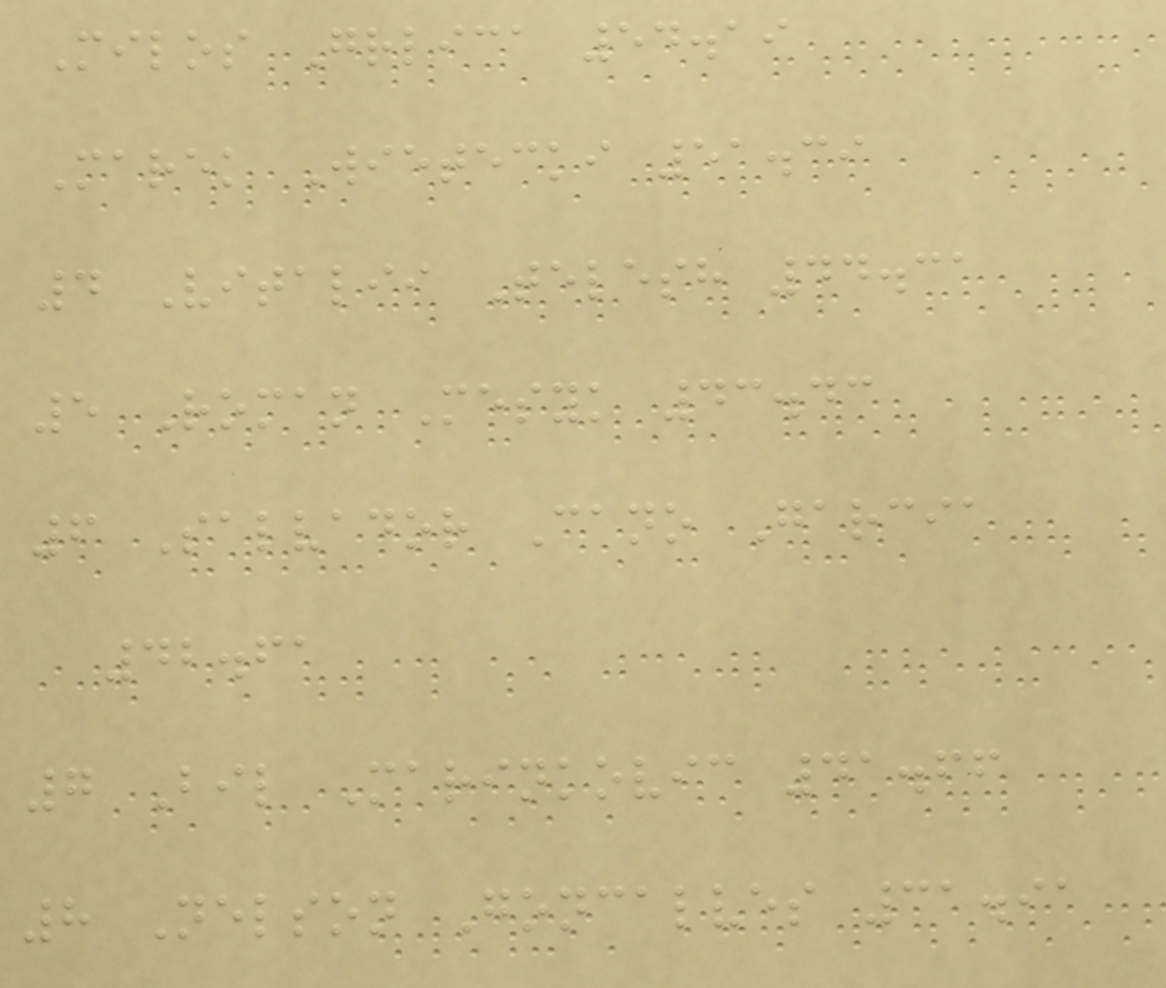Milos Grlica 54.19
Marek Wietecki 51.39
4 Vitalii Telesh 44.31
5 Roman Mesyk 43.43
6 Salvador Cano Garcia
42.61
7 Bil Marinkovic 41.66
8 Nelson Goncalves 31.91
